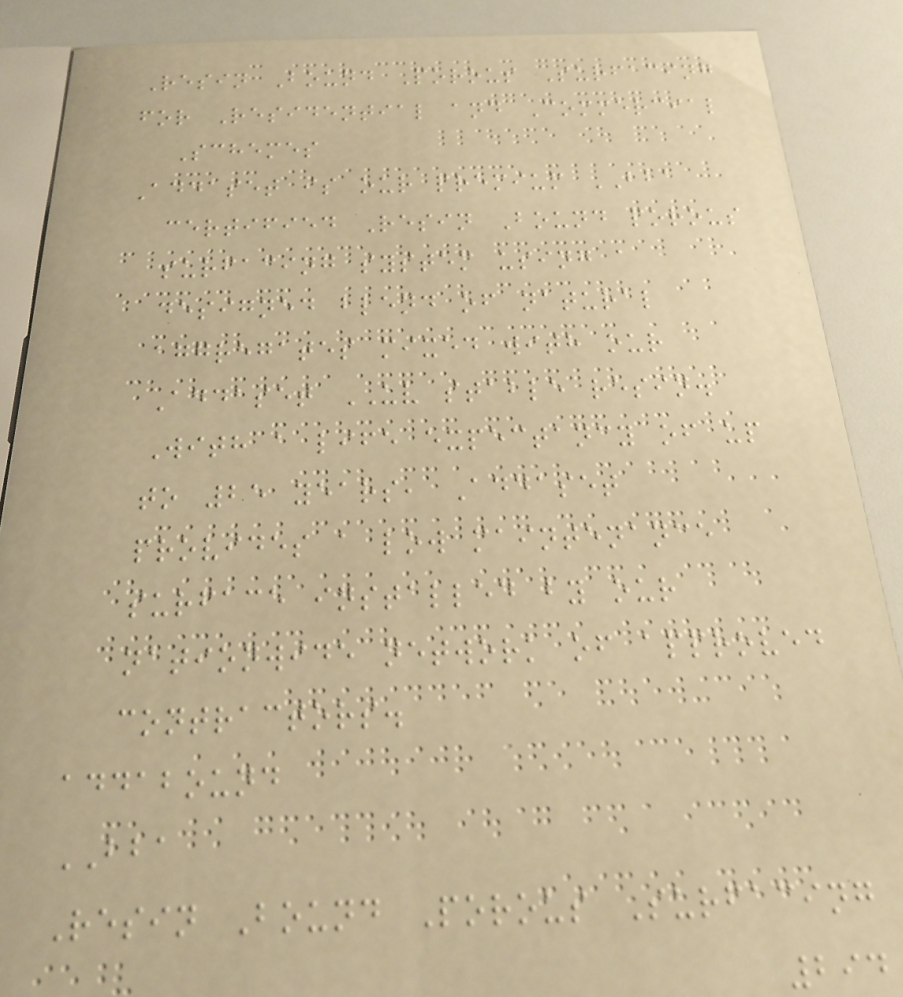Resin Bound Porous Surfacing
for Residential and Commercial
Schemes
Addaset is our premium BBA
certified Resin Bound porous
surfacing system using a
designed blend of natural
aggregates mixed with our
Addaset UV stable resin.
With a life expectancy of up
to 25 years, Addaset
provides a low maintenance
surface installed by our
nationwide network of approved
contractors.
addabound
BBA
Resin Bound Porous Surfacing
294
